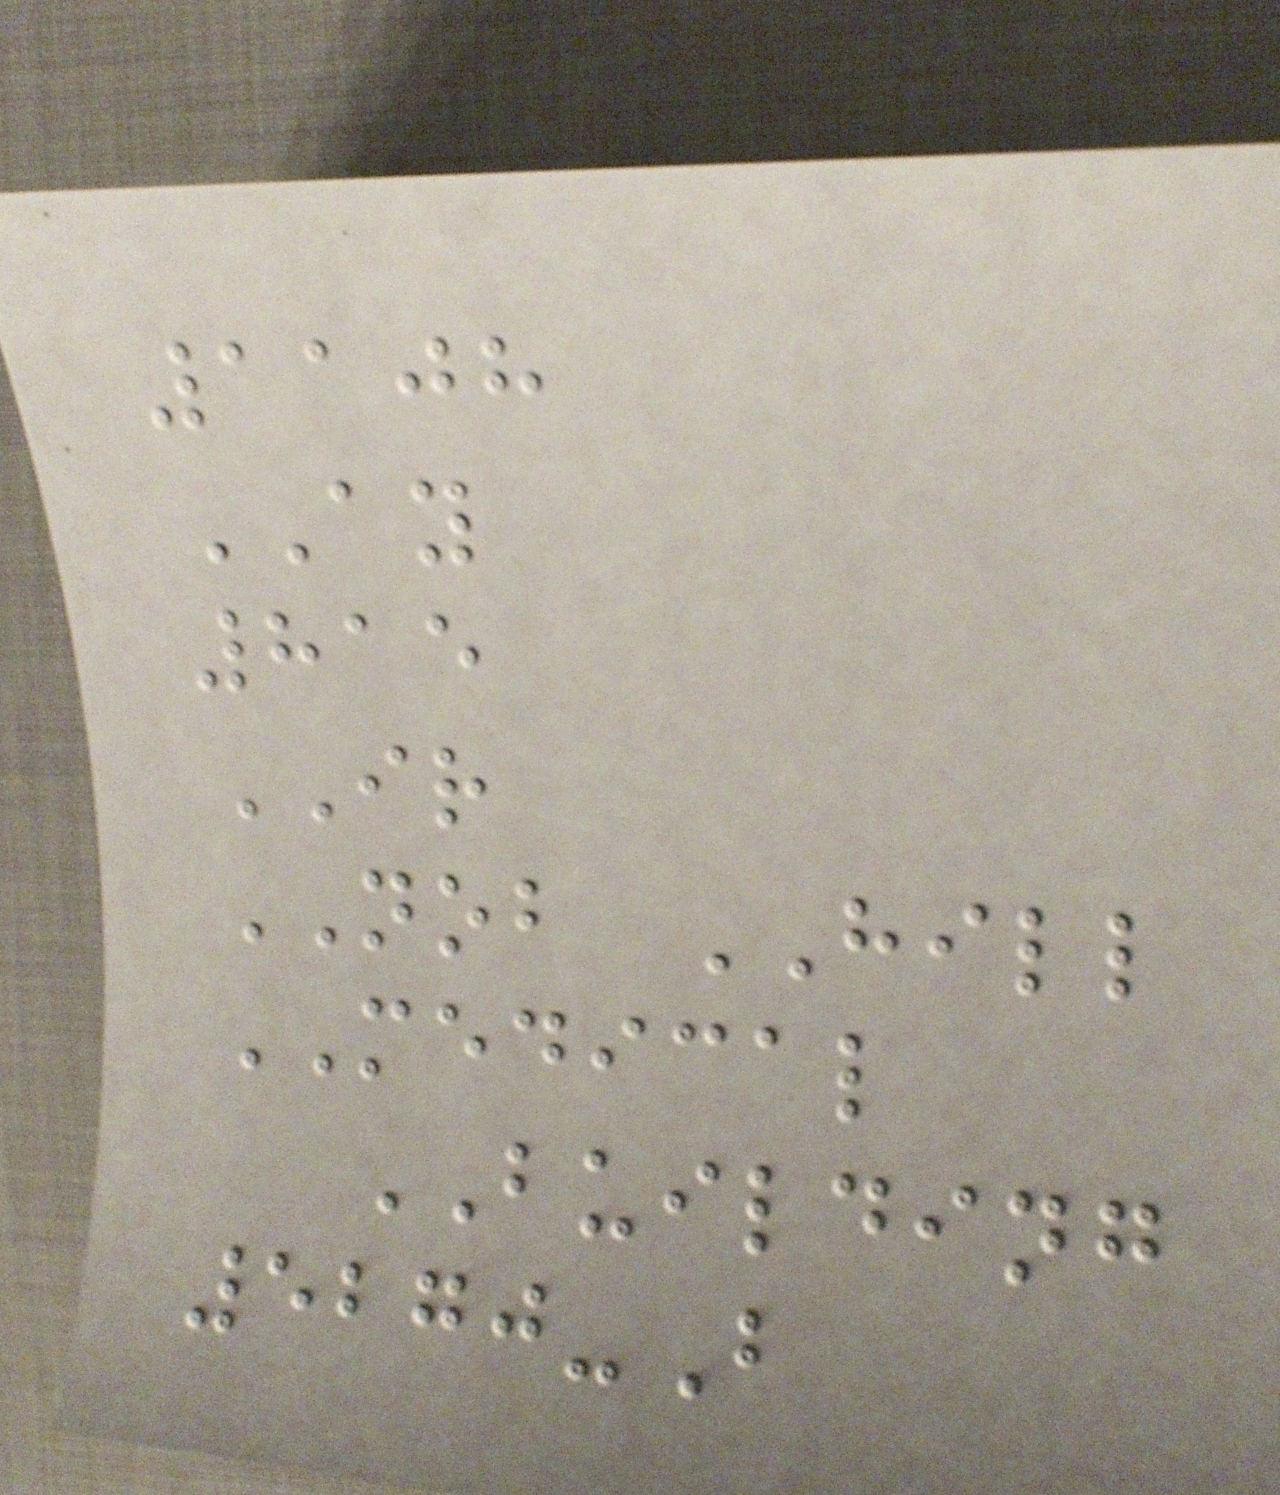1108
AY
815
IR
NOB HILL
MEDICAL
BUILDING
5270-B
